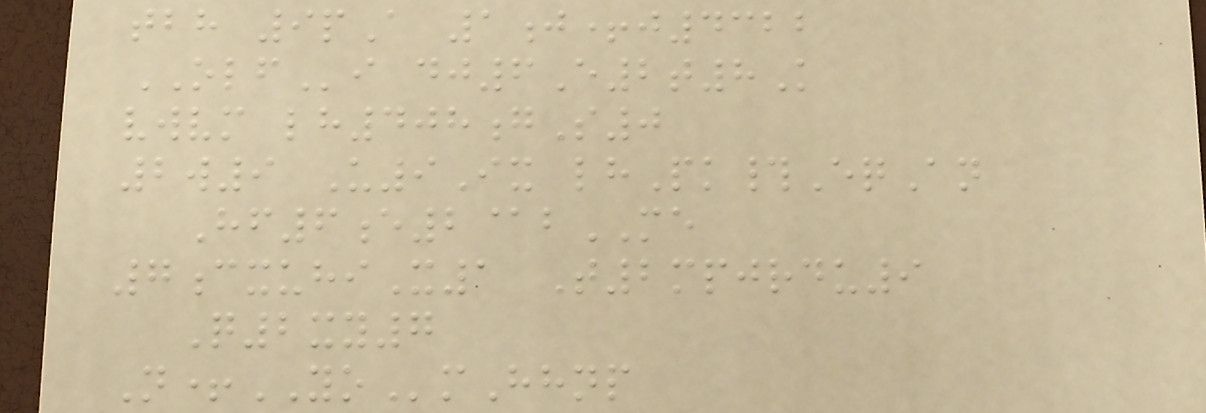tbh 9pA 1j+j4322
OLFi dj6E2t8K
vwvm lh408gS0
2w9 U9Ix lhPk#EqAn
Hf6e2@bME
7cxuhiX1 T2mpjrdu9
Q2xy7
N+YOmHhnp
